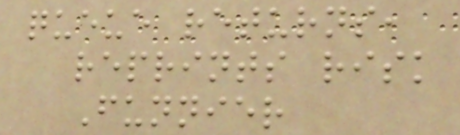queue returns,
reprints risk
Funnier
